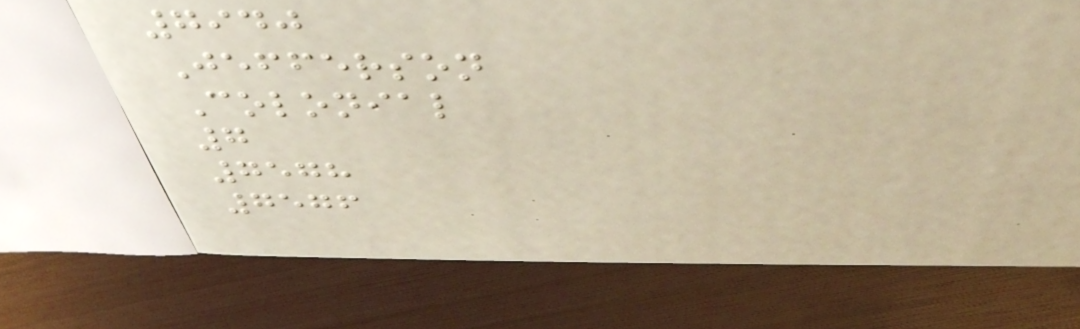7940
Jefferson
Colonial
7
7578
7576
